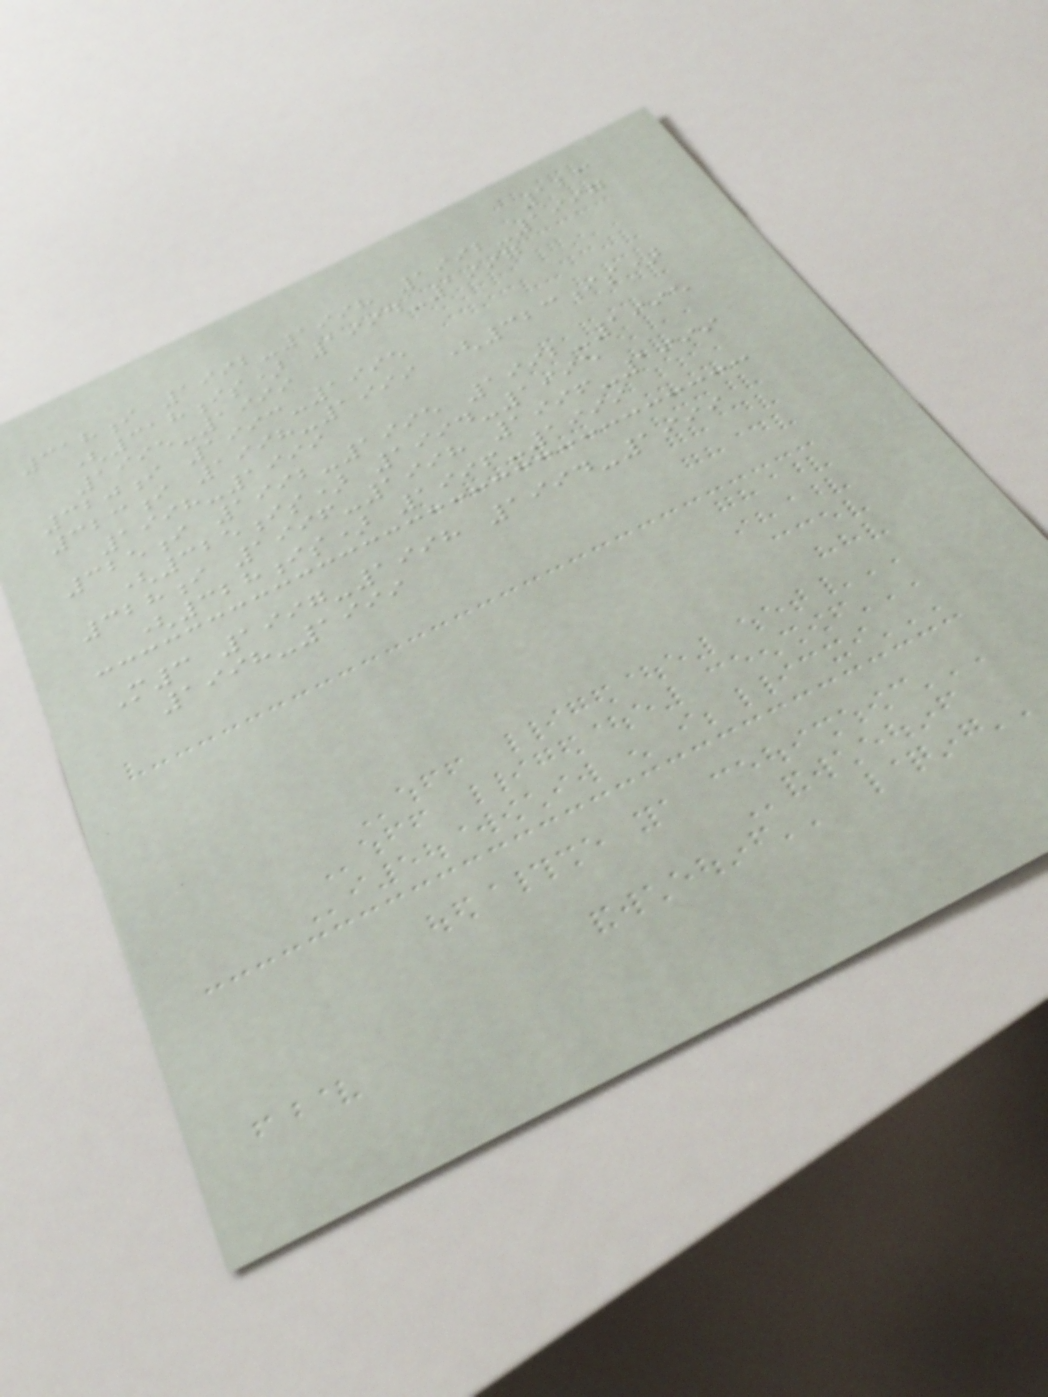123
318i 1992-1998 1992-1997
(318is) 1994-1997
1995-1999
320i 1993-1995
323i 1998-1999 (323is)
1998-1999
325i 1992-1995 1992-1995
(325is) 1994-1995
328i 1996-1998 1996-1999
(328is) 1996-1999
M3 1997-1998 1994-1999
1998-1999
